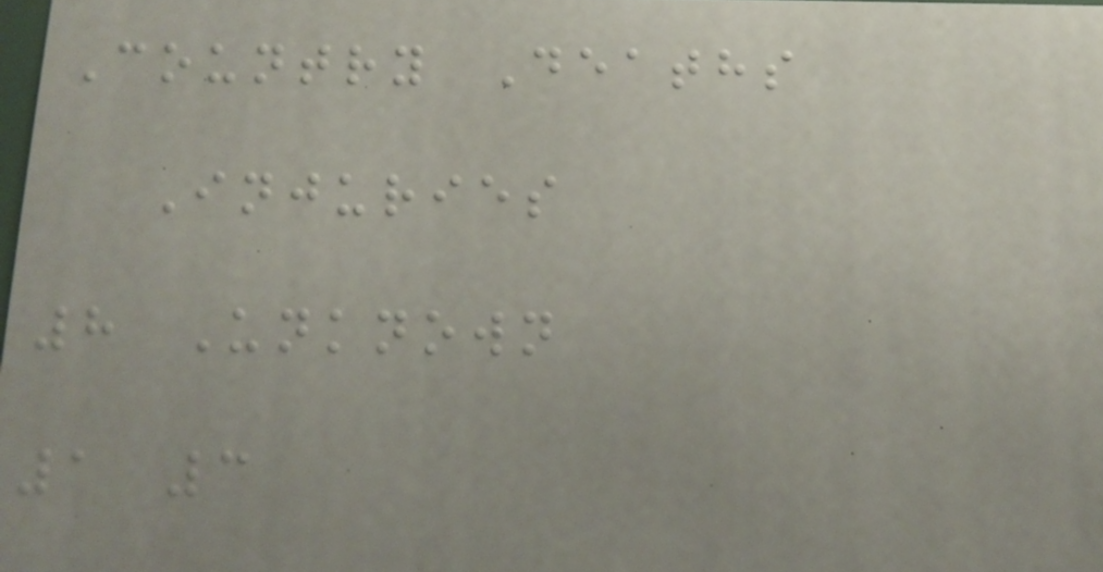Country Deaths
Injuries
8 Unknown
1 3
